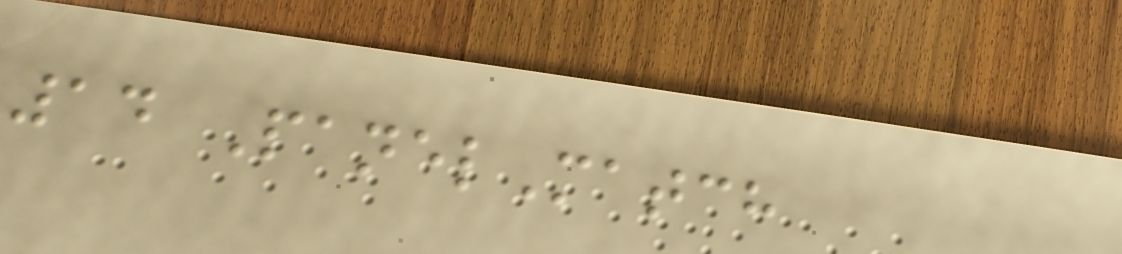14 PanelMatch
